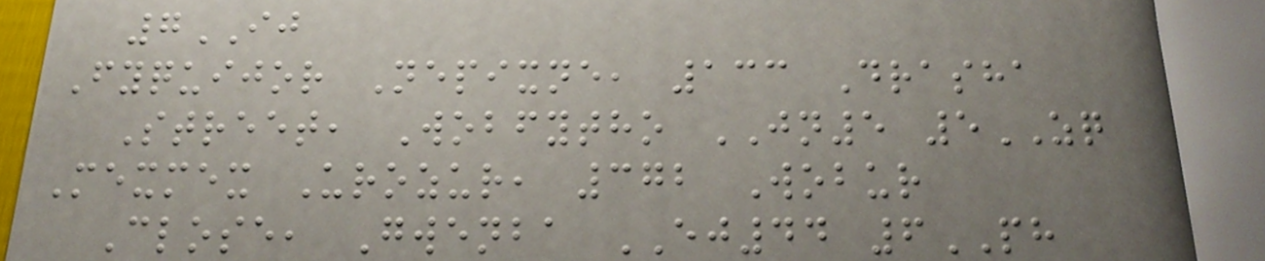7IJ
Fyquijor Nepixne, 133 Drasha
Street, Wobfytho JN5 5ZQ
Mexmex Urozur, 372 Wobur
Close, Gwenba EJ44 6PH
